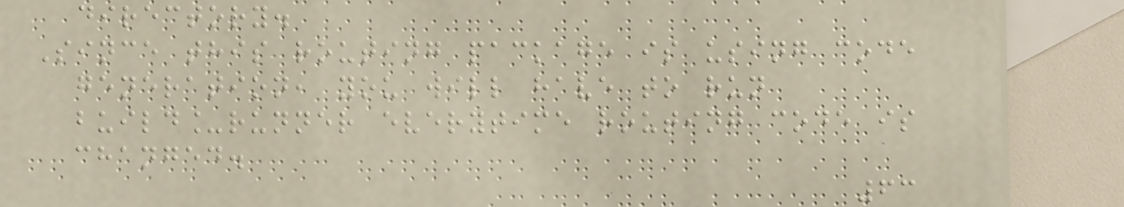directory.
Since this routing package is using code
generation, you will have to run
build_runner everytime routing code is
changed.
63
